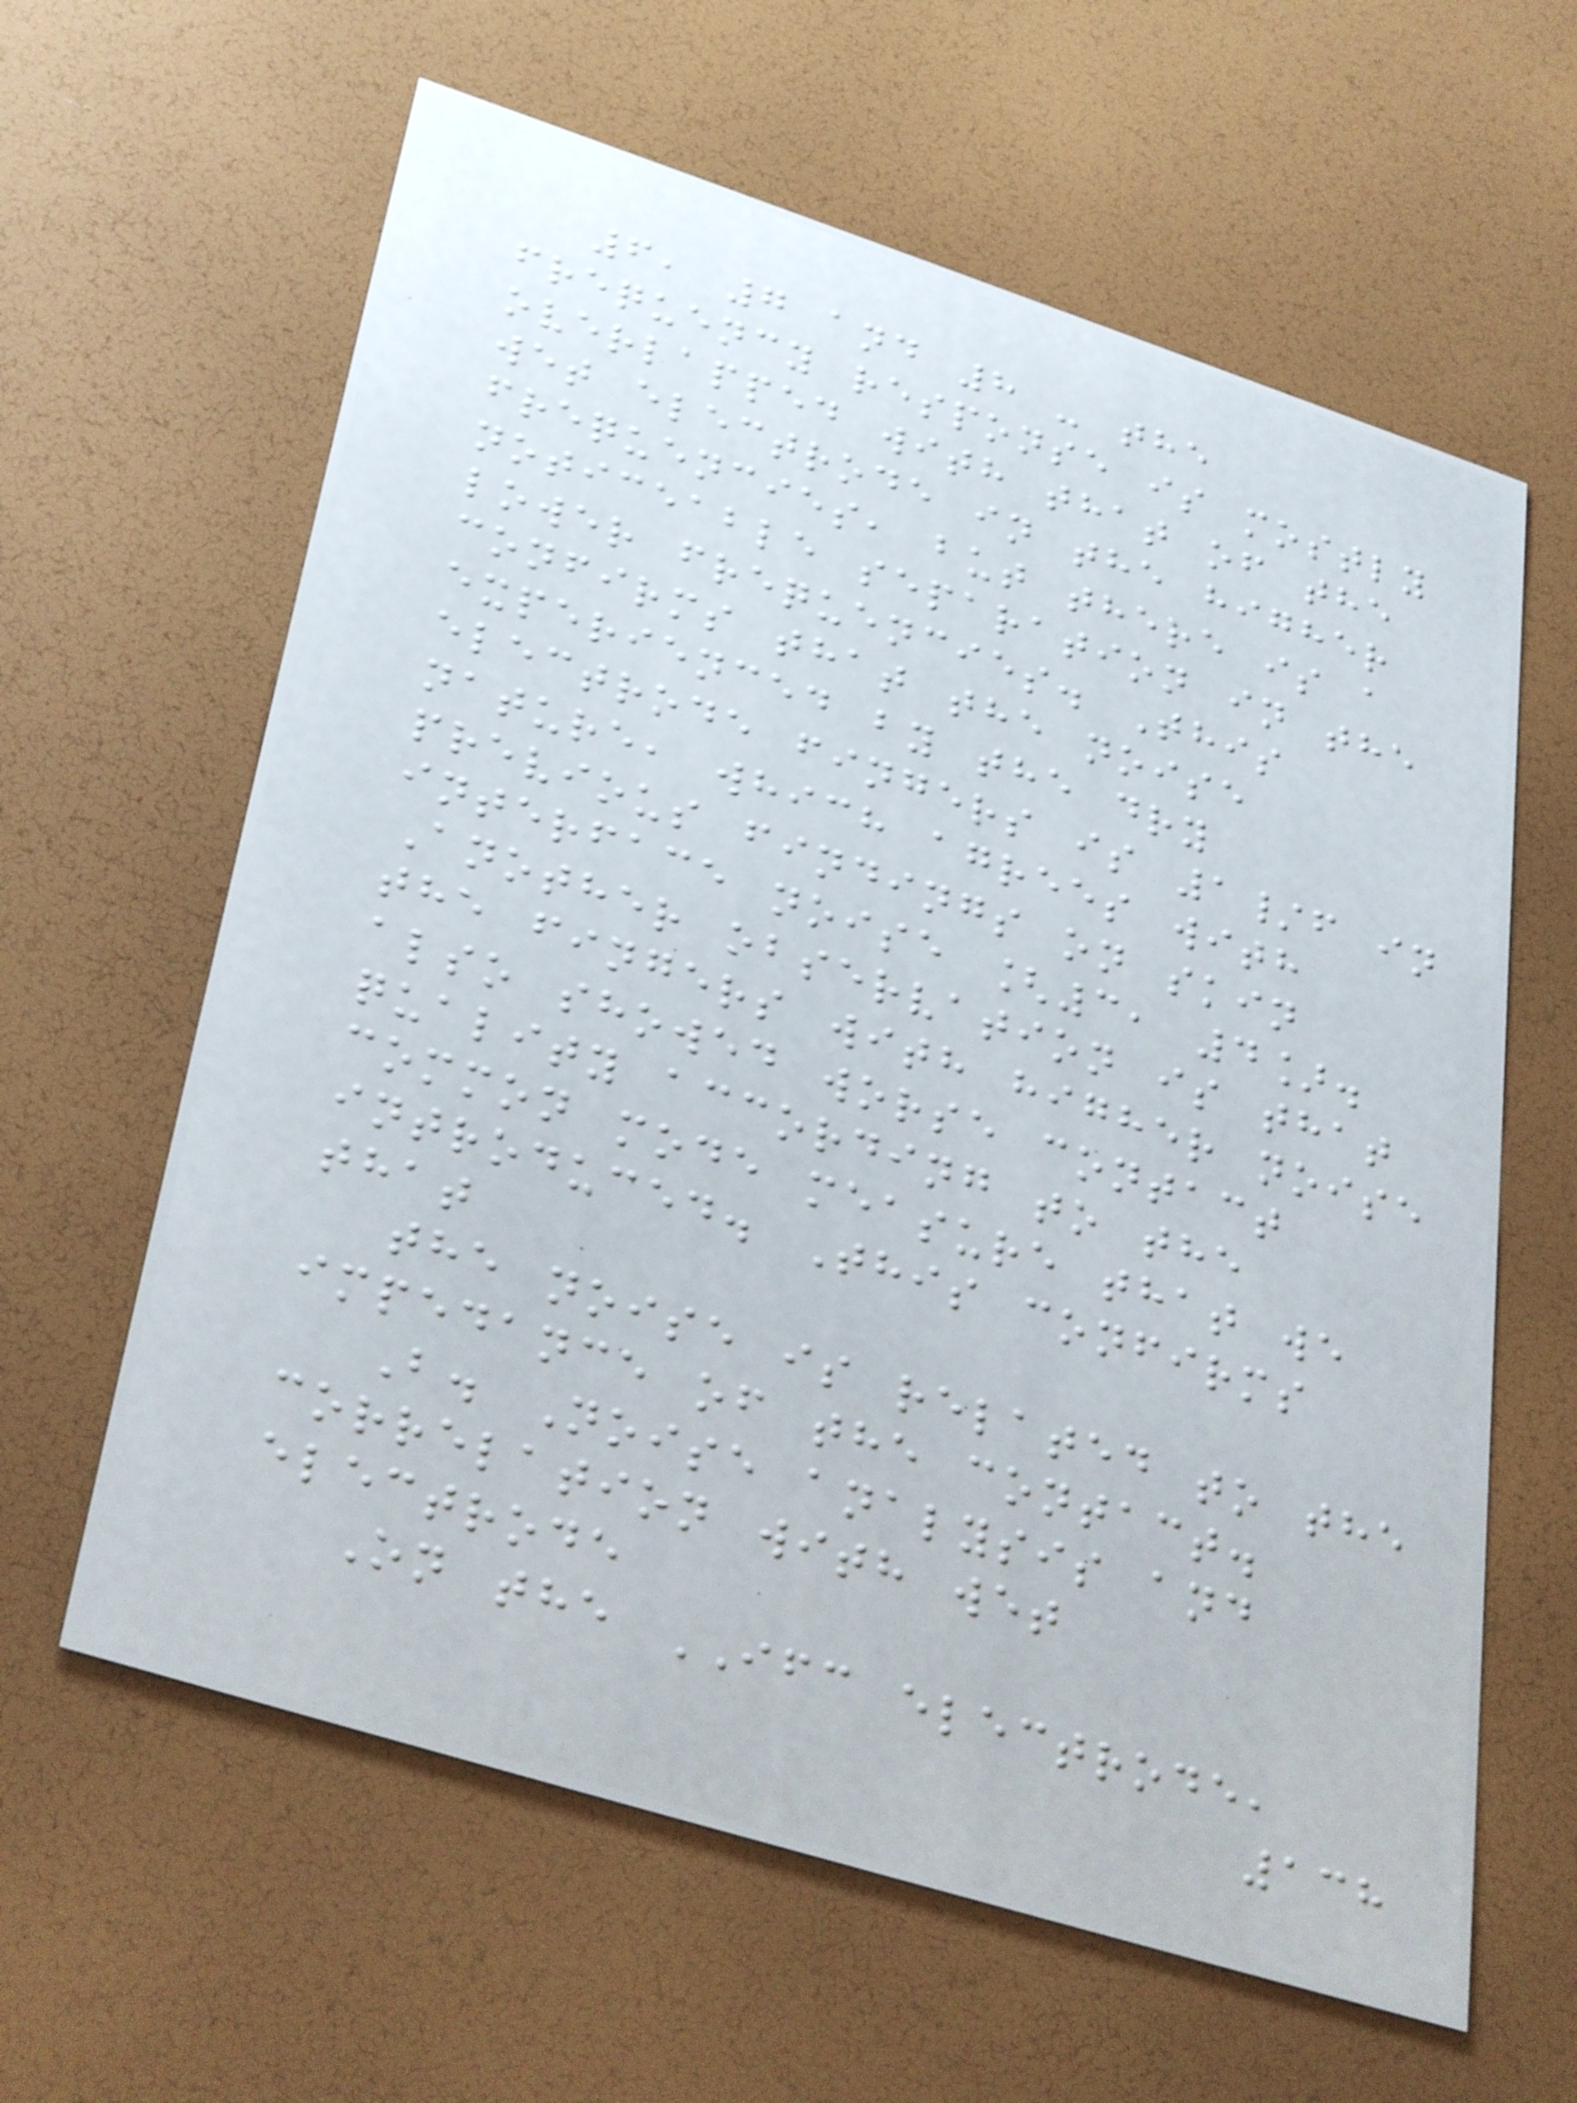6, 7 and 8 - the
frequency response is mostly
overlapped with that of the
wet electrode in the higher
frequencies, but there is a
noticeable separation in the
lower frequencies. This
confirms that the noise
experienced by the dry
electrode fingers is 1/f in
nature, which agrees with
previous findings on skin
interface noise [3, 4].
Another observation is that
the fingers with higher noise
also showed worse contact
quality according to the
common mode measure that we
introduced. This confirms
that
the noise is related to the
impedance of the contact.
B. Noise analysis and
correlation with wet
electrode
On the IFC electrode,
138
